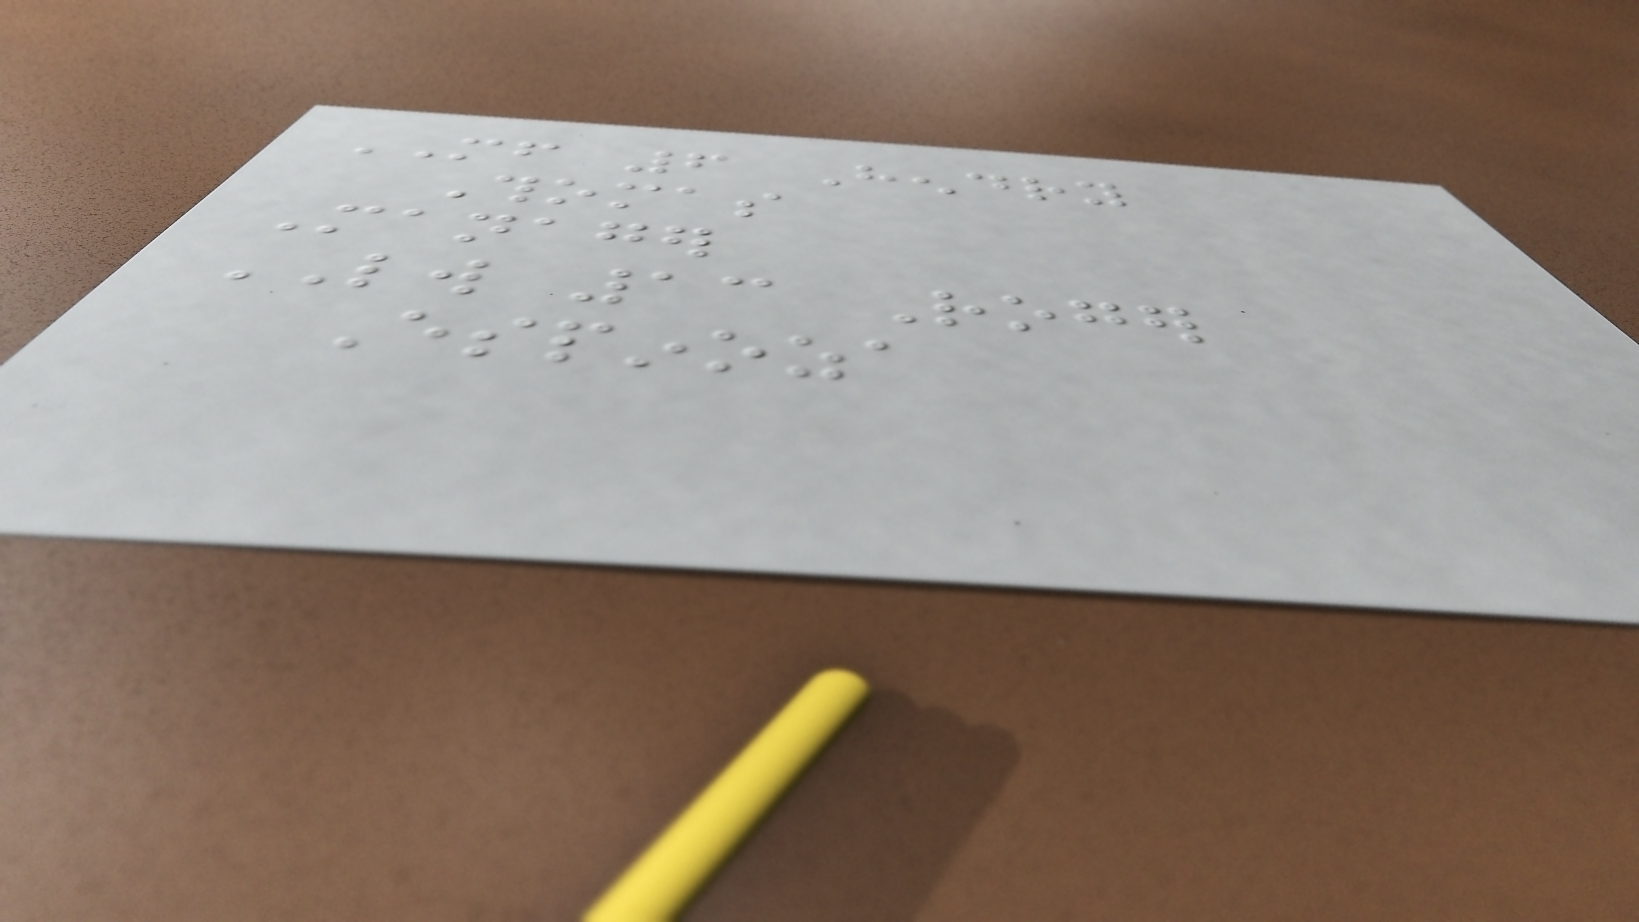MF 6 Hendry
Thomas
Manager
LW 13 Roger
Espinoza
